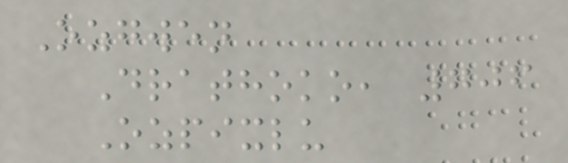Ozgwen
Drathoko, 706
Ozpixlu
